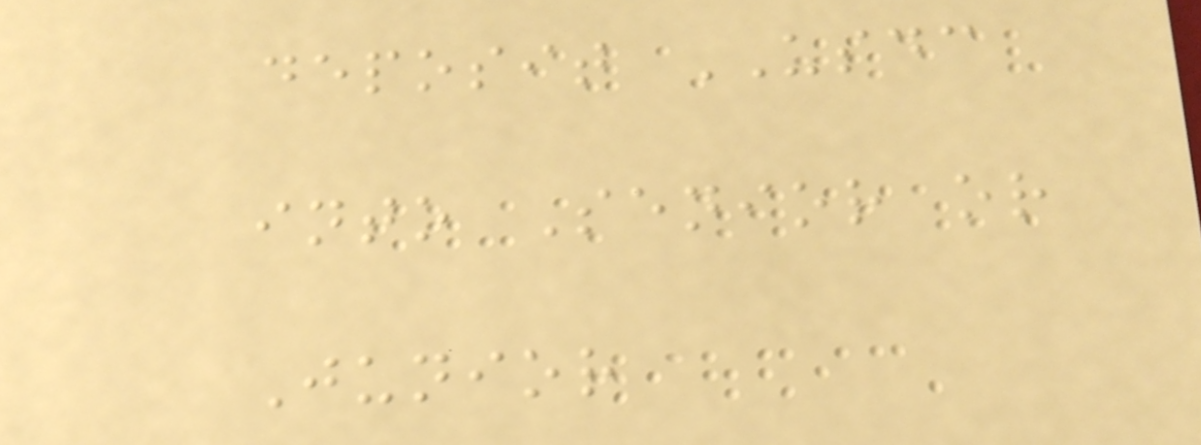deposit USDC
into Senior or
Junior
